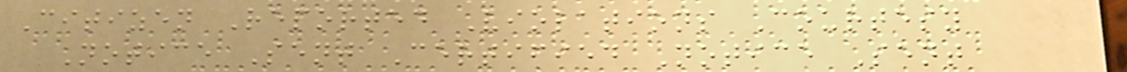Citizen Reported Violations Courtesy
Notice Sent Certified Notice Sent
